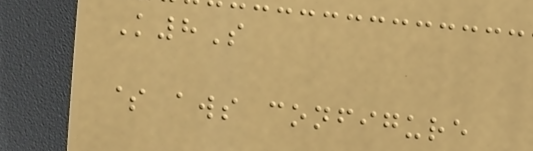K8S
$ aws configure
